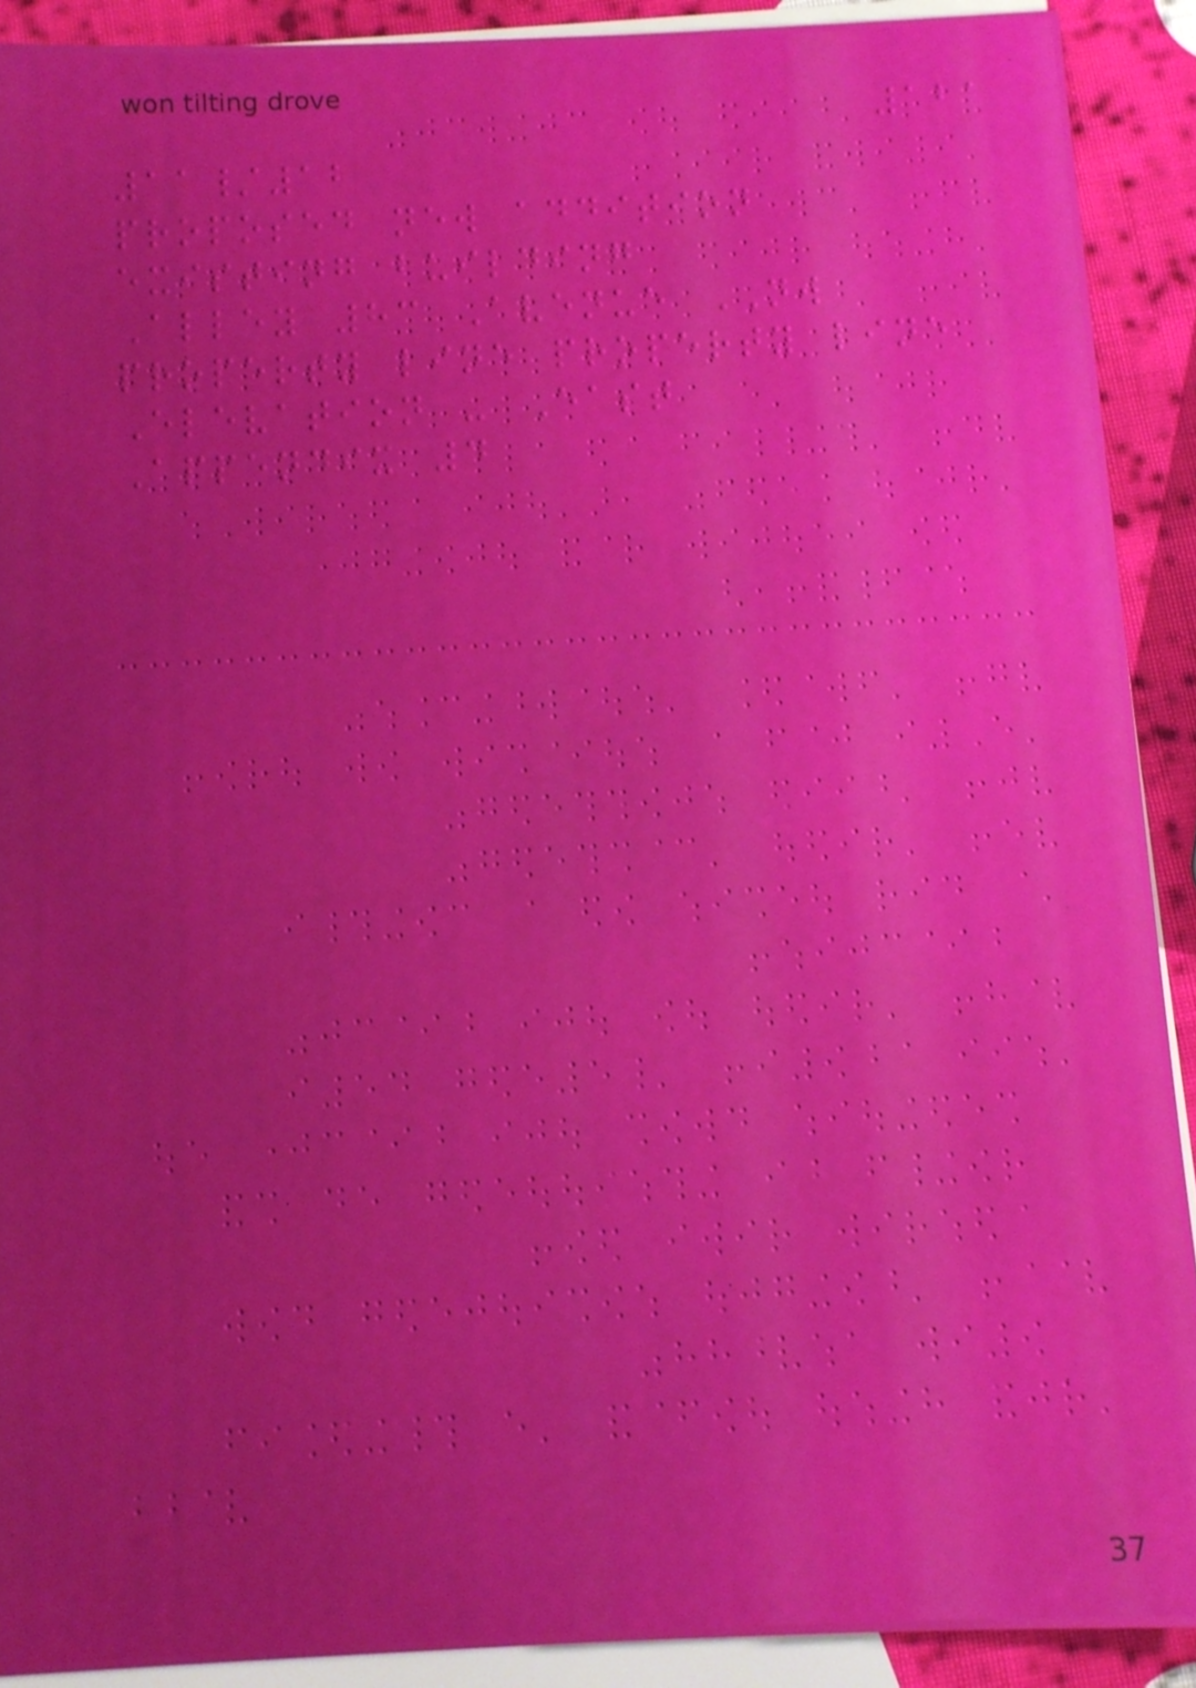121
11/12
proposed new addition
existing building
Alley 83 Avenue NW
property line property line
Elevation - East
Appendix 4
